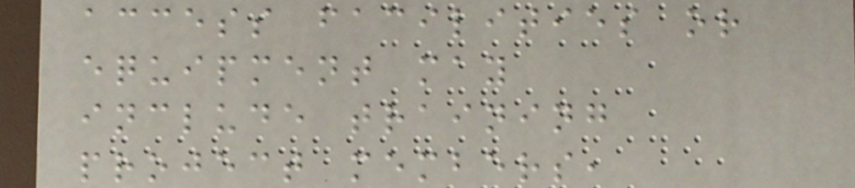access facilities or
equipment may
include training
project members,
